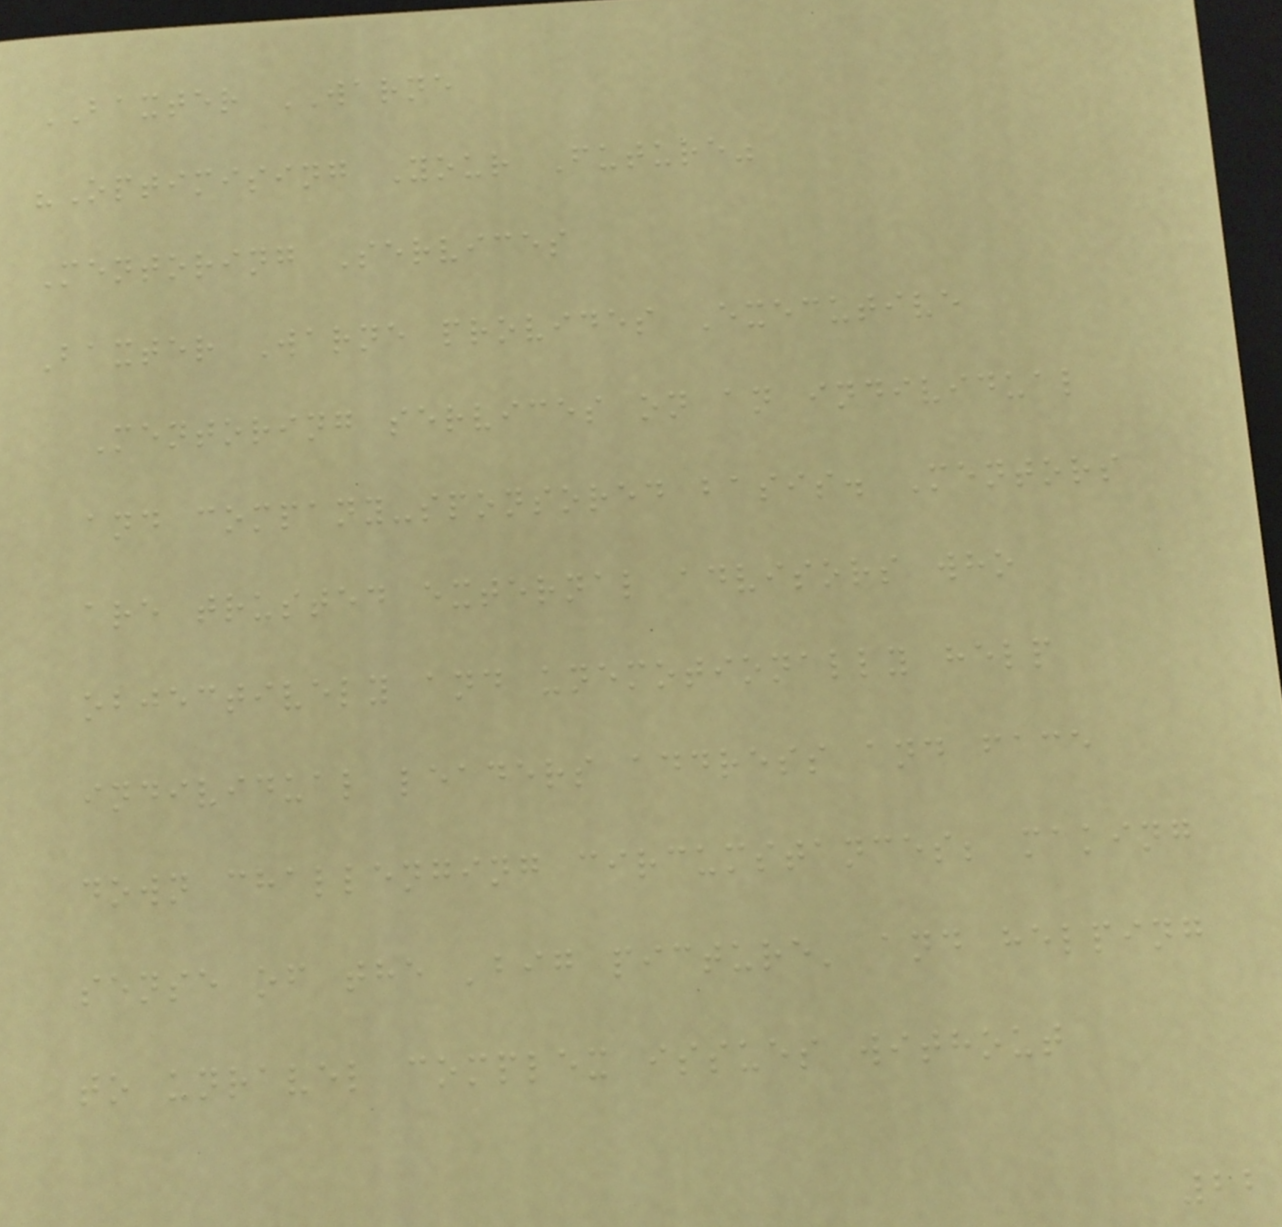BAXTER WARNE
"Optimising Your Future"
Mentoring Services
Baxter Warne provides Executive
Mentoring services on an individual
and company-sponsored basis. Mentors
are trusted external advisors who
objectively and unemotionally help
individual leaders address and face
down challenging circumstances; making
sense of the 'big picture' and helping
to unravel complex issues without
22
